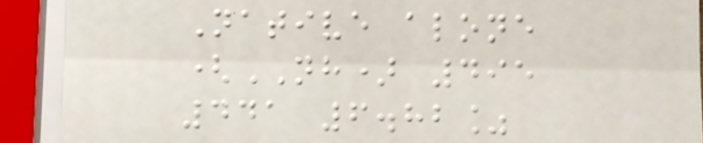Native alone
(NH) 495
441 6.82%
